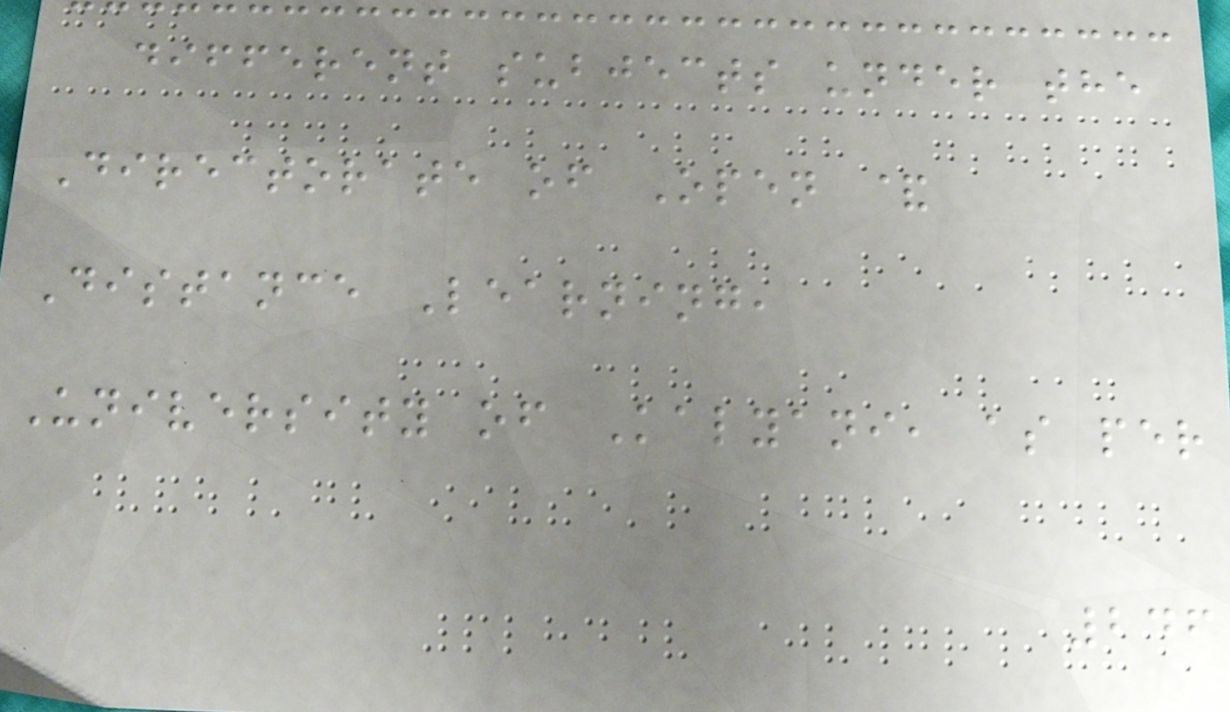different subjects under the
Directorate of Open &
Distance Learning,
University of Kalyani, as per
246
